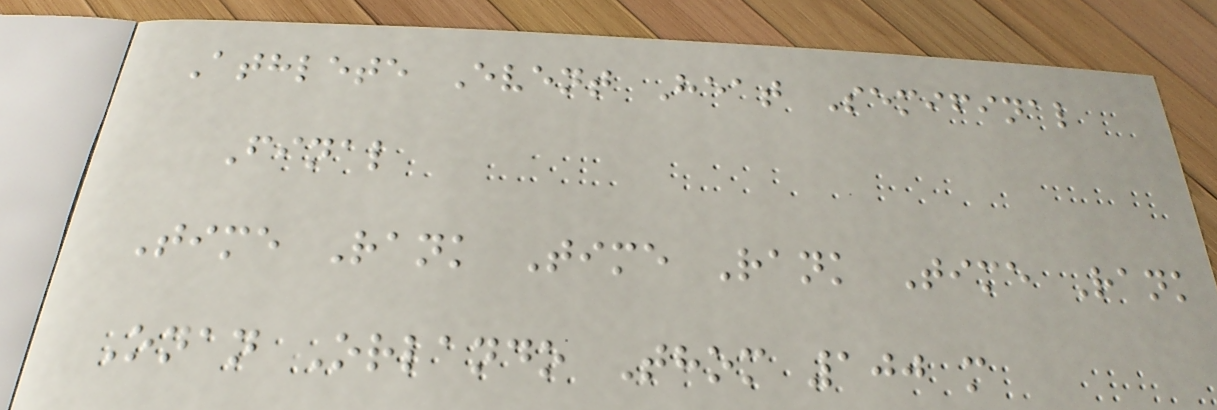Athlete Event Heat Semifinal
Final
Time Rank Time Rank Time Rank
Onan Orlando Thom 100 m
